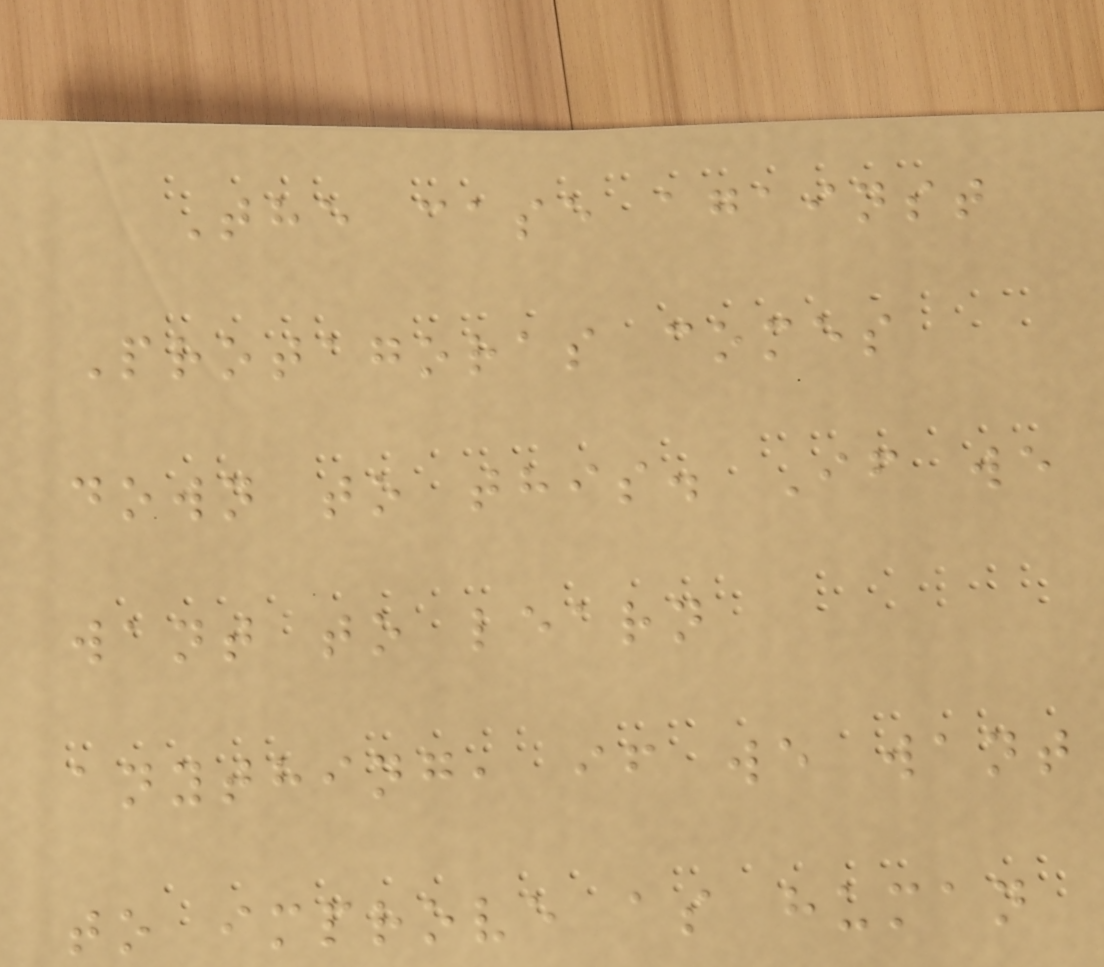The case against
Protagoras comes
down to this. If we
want to learn
anything, if we want
to improve as human
